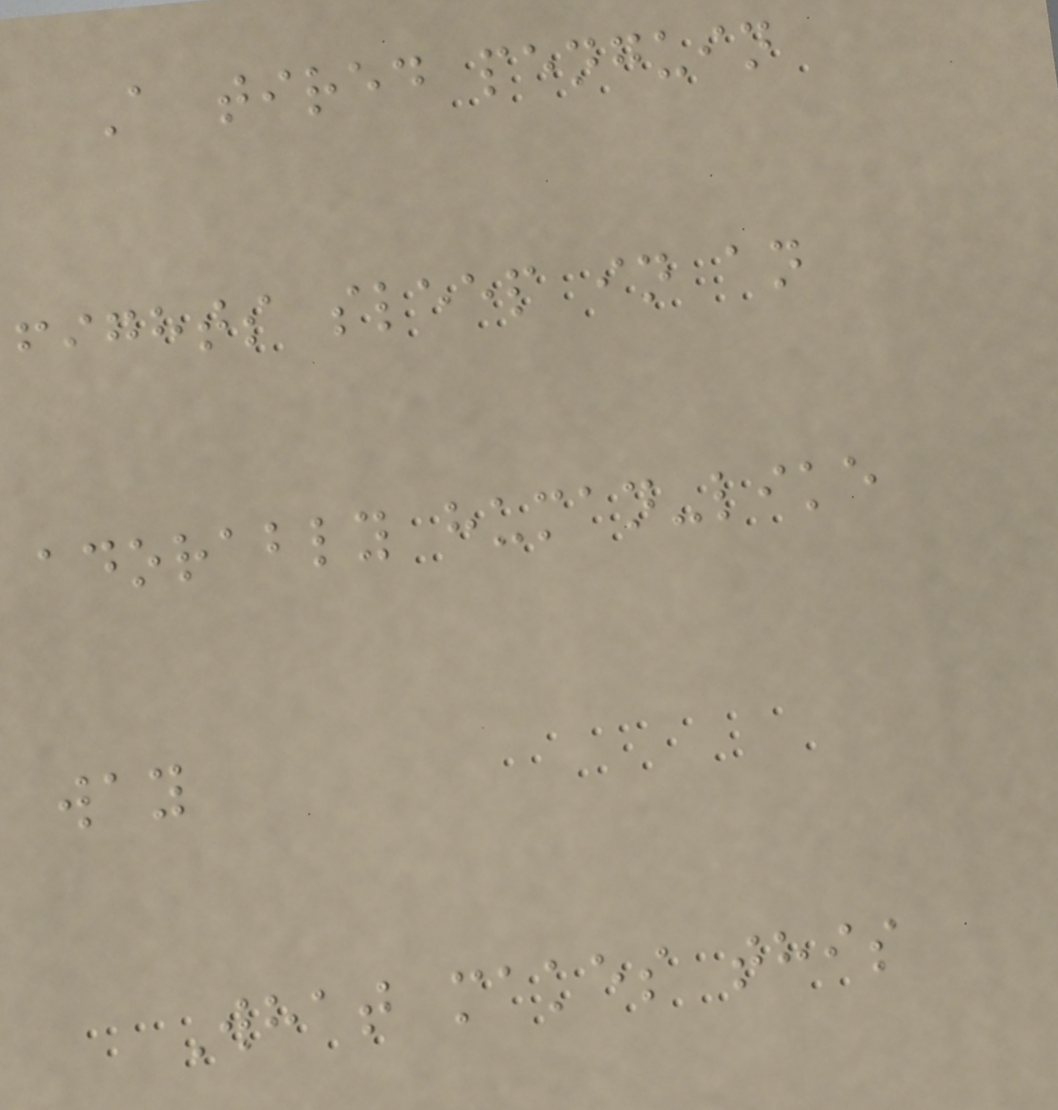A tired penguin
fights sleep in an
adorably human-like
way
What makes this
